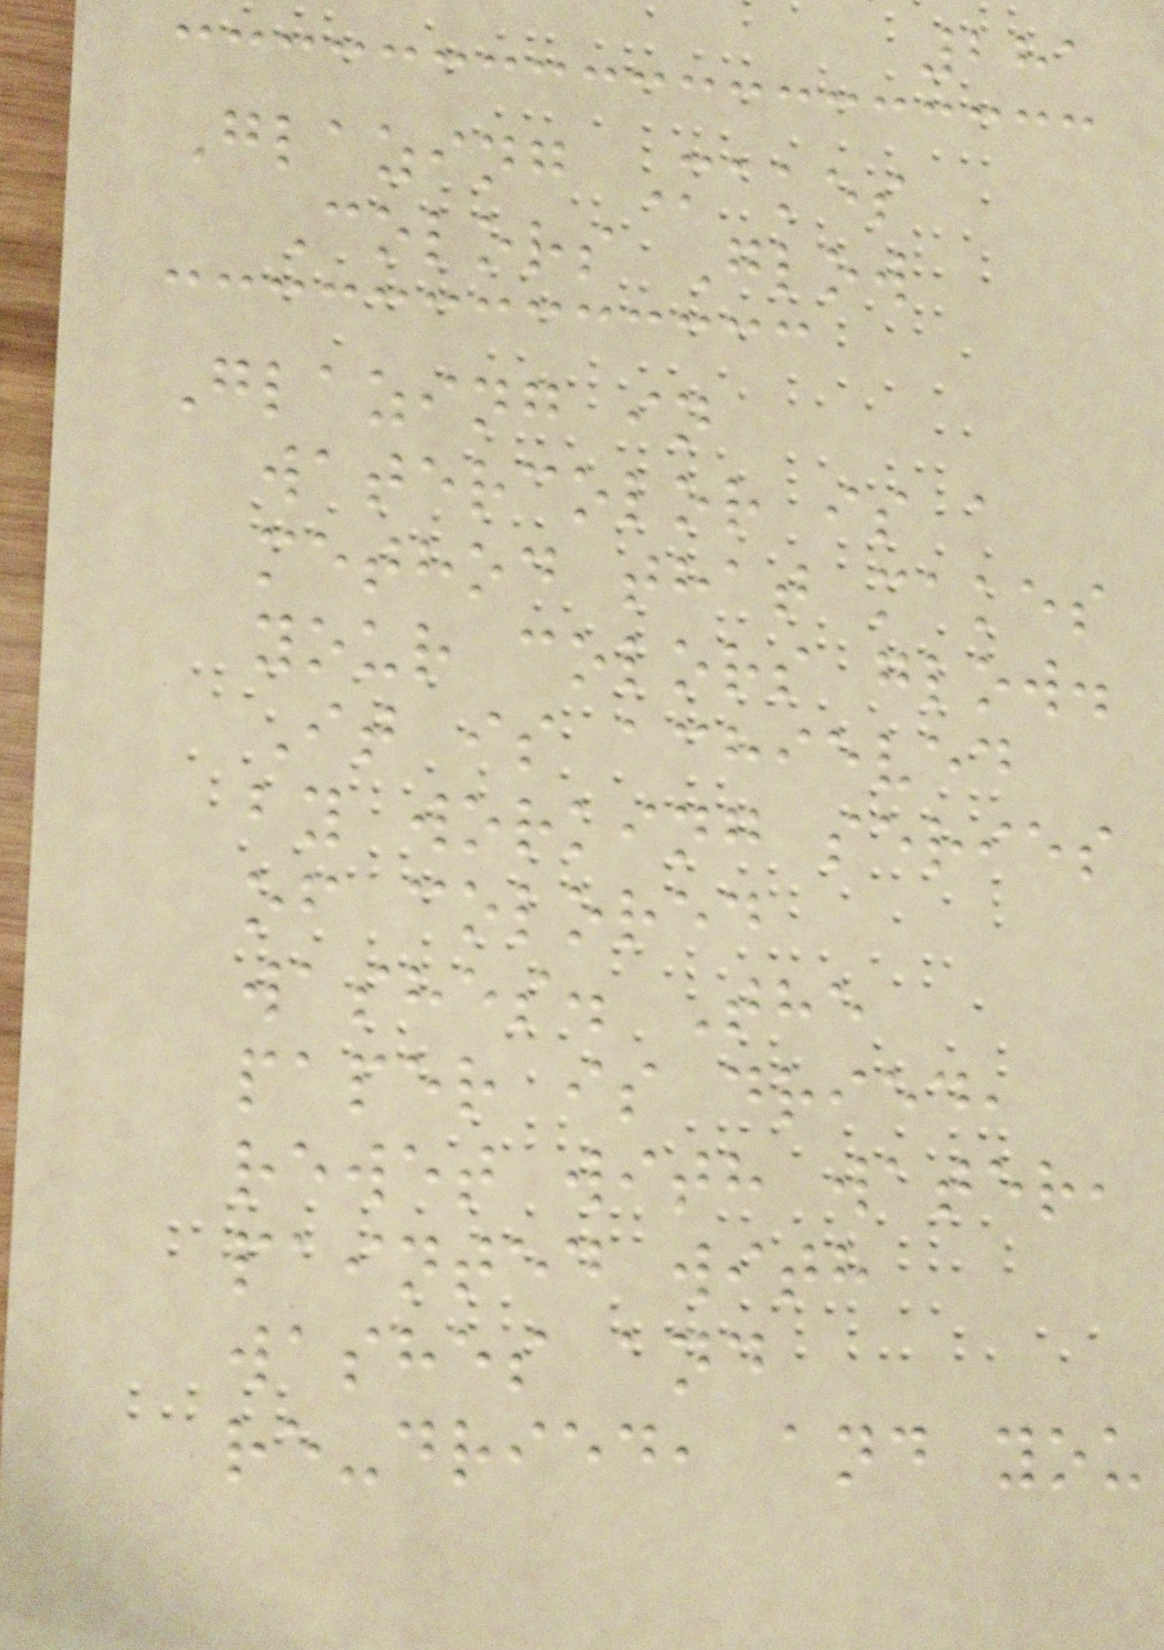281
Glazing Makes
Colors Glow
Glazing in
watercolor is a
method that makes
your colors glow.
It is achieved
by working series
of colored
washes. The
paper is dried,
rewet with water,
painted with
washes and
re-dried, and you
